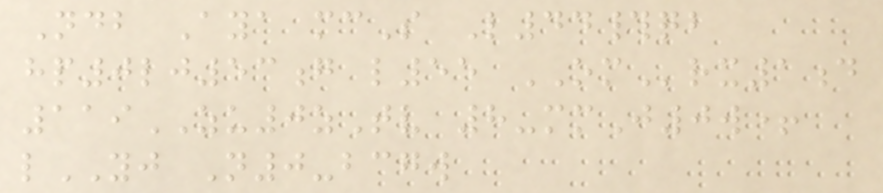Ndb Aya mcS L44#qb
hp0lj53g l55 OMrx1d
119ZU0zTv 8-mmJ0w+
lYJ N0-bcgw
